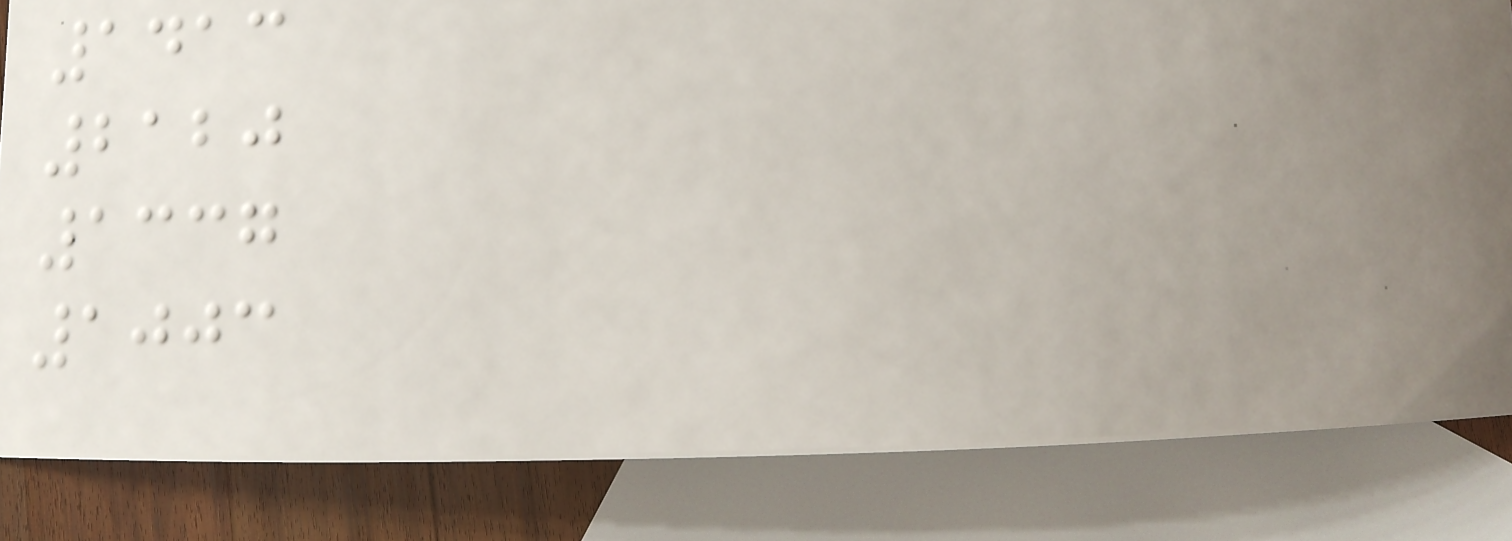1413
2120
1337
1003
